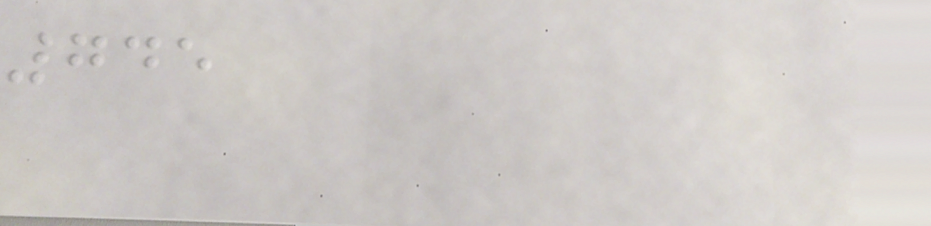745
